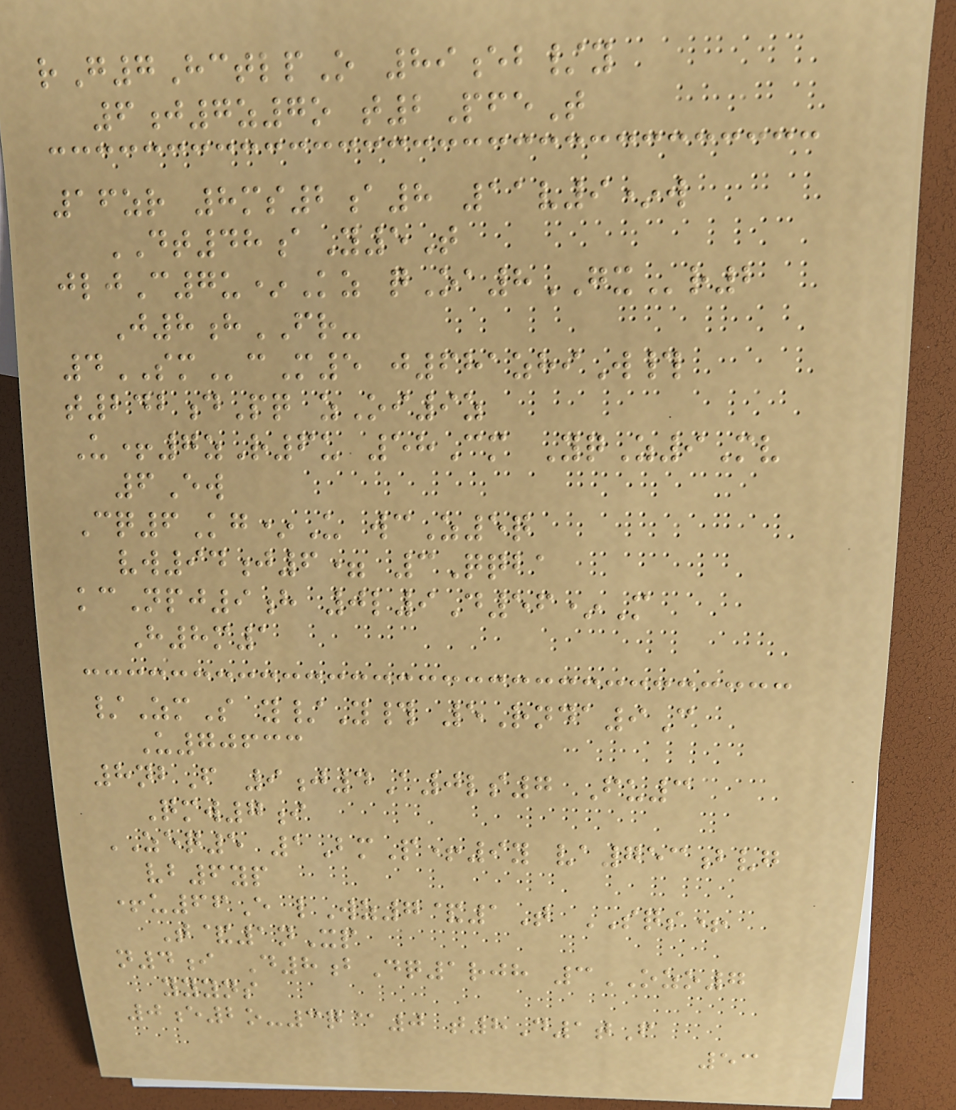rG7HctlpO 89eb/y
6j7z7o t2PfeT
16zr 8ms2a8 11v9*w
DT48aY5T
jljC7u*Kz qOa8GXr2
J8hFR-
4SMcM5 j681zhiW#
t242dPq zOi9z
U+7zR6u 58Cm YqZ9Mv
6Ew
Cq6Kg*U wcZ5q
vw94j6= 3Qqba
kcNpj9h 0l9D56*M
H8m1
/ZmS y/Y# 5Rnda9C
U70633
8nbF 9j4A0ls7 Fu3
Qmw7i
ZEQ5 1BmP+9y va753bvg
vb6yp
+u66E lWz7&1T SQS+
T&1nXp
n4i D8bDq1rjh 3OZO7
yyyns
0e2o-3q@0 t8D1tF
53
